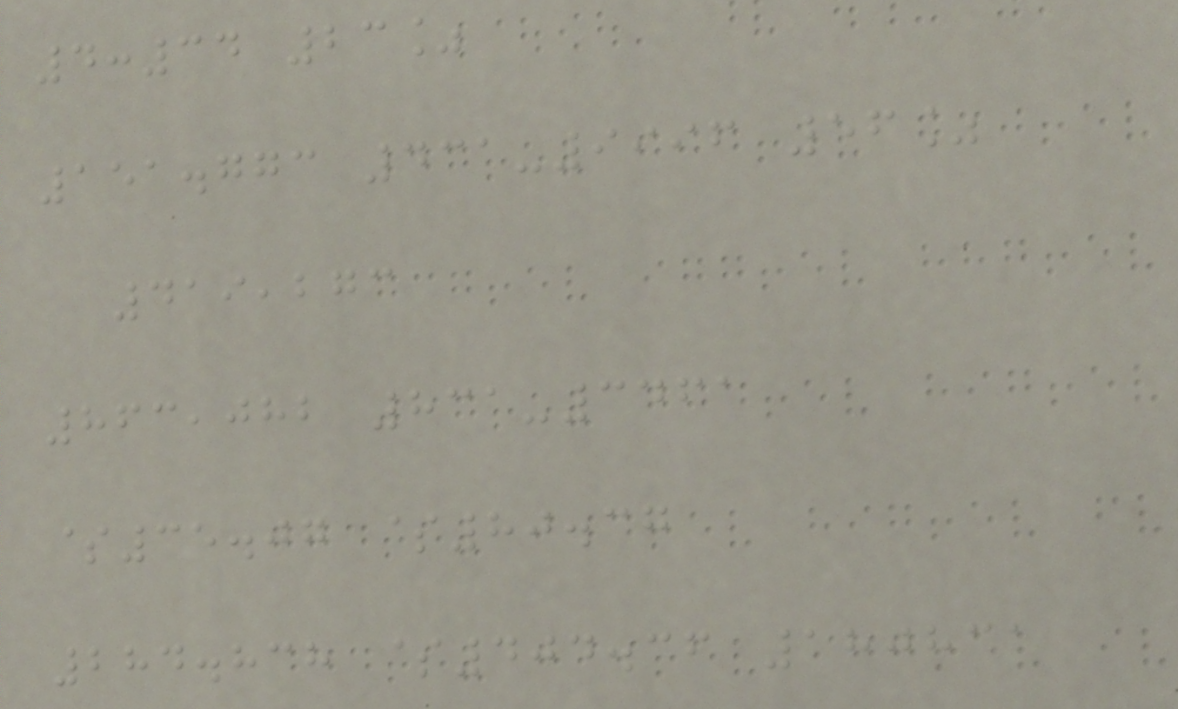4:34 23%
151.773 431-9996 56%
419,273
863,082 831-3461
$35.07 $80.37
284.838 $404.36 180831
